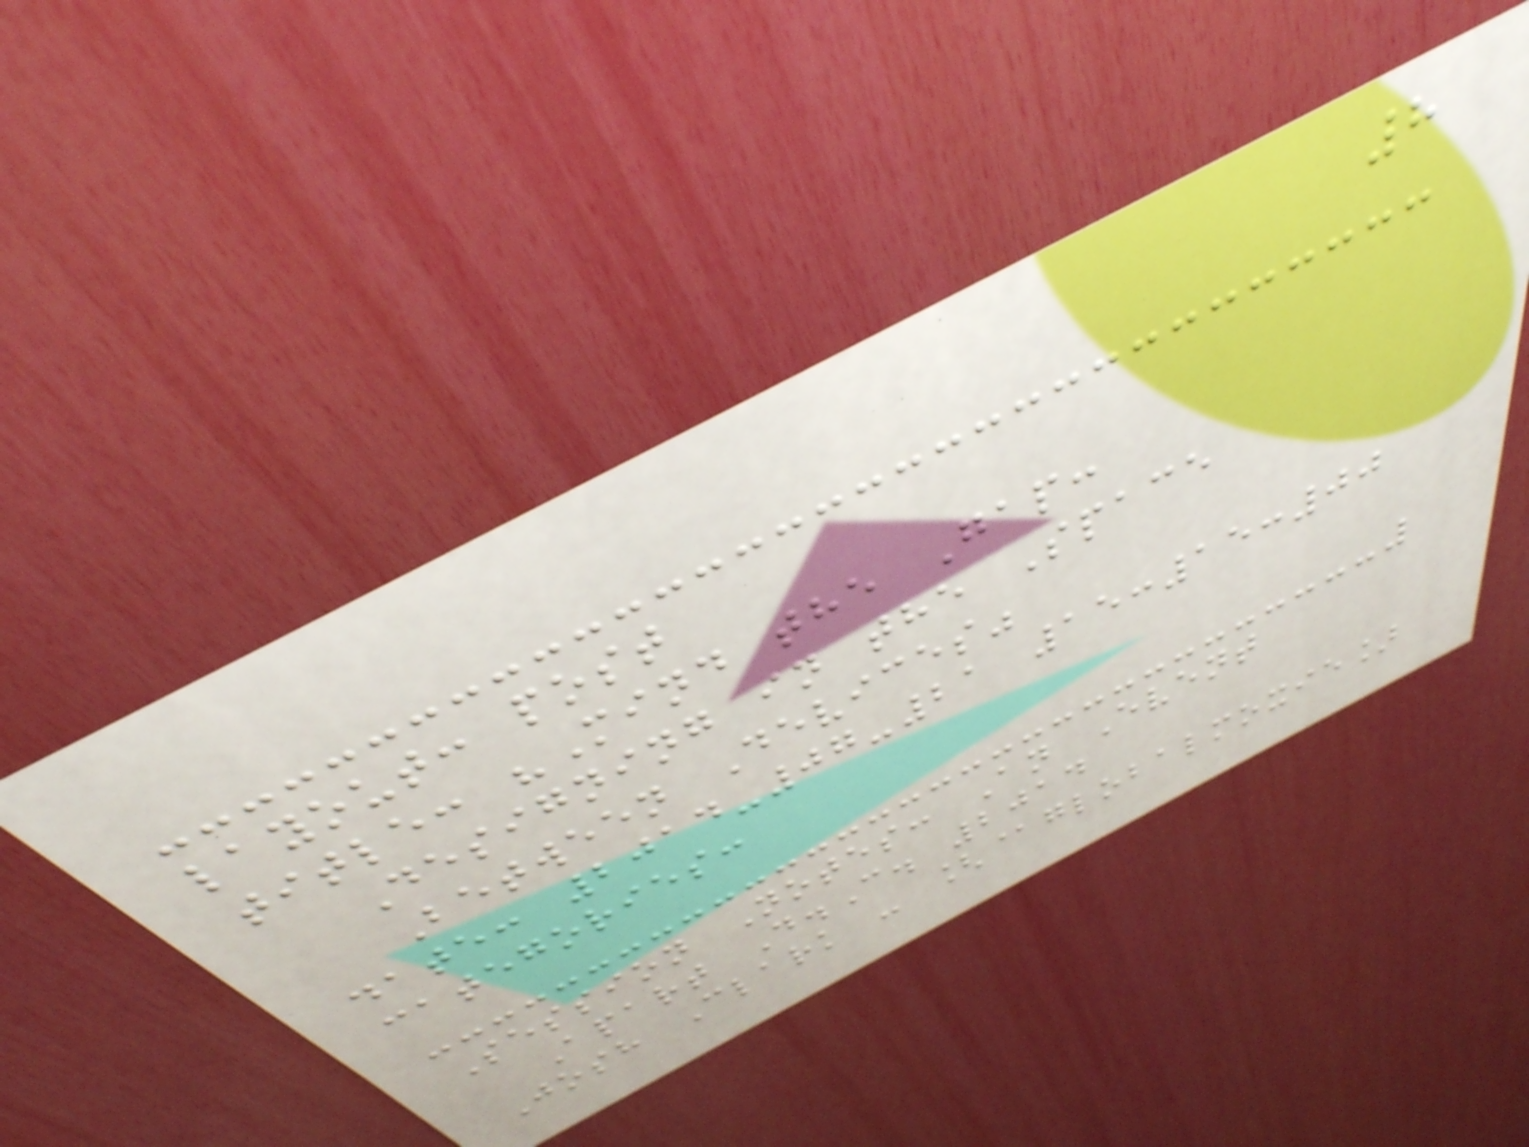8
layout: post
title: "Mind the Gap:
Designing in the Space
Between Devices"
date: 2014-07-21 15:15:00
categories:
Session Notes: An Event
Apart D.C. 2014
Josh Clark - [@globalmoxie]
